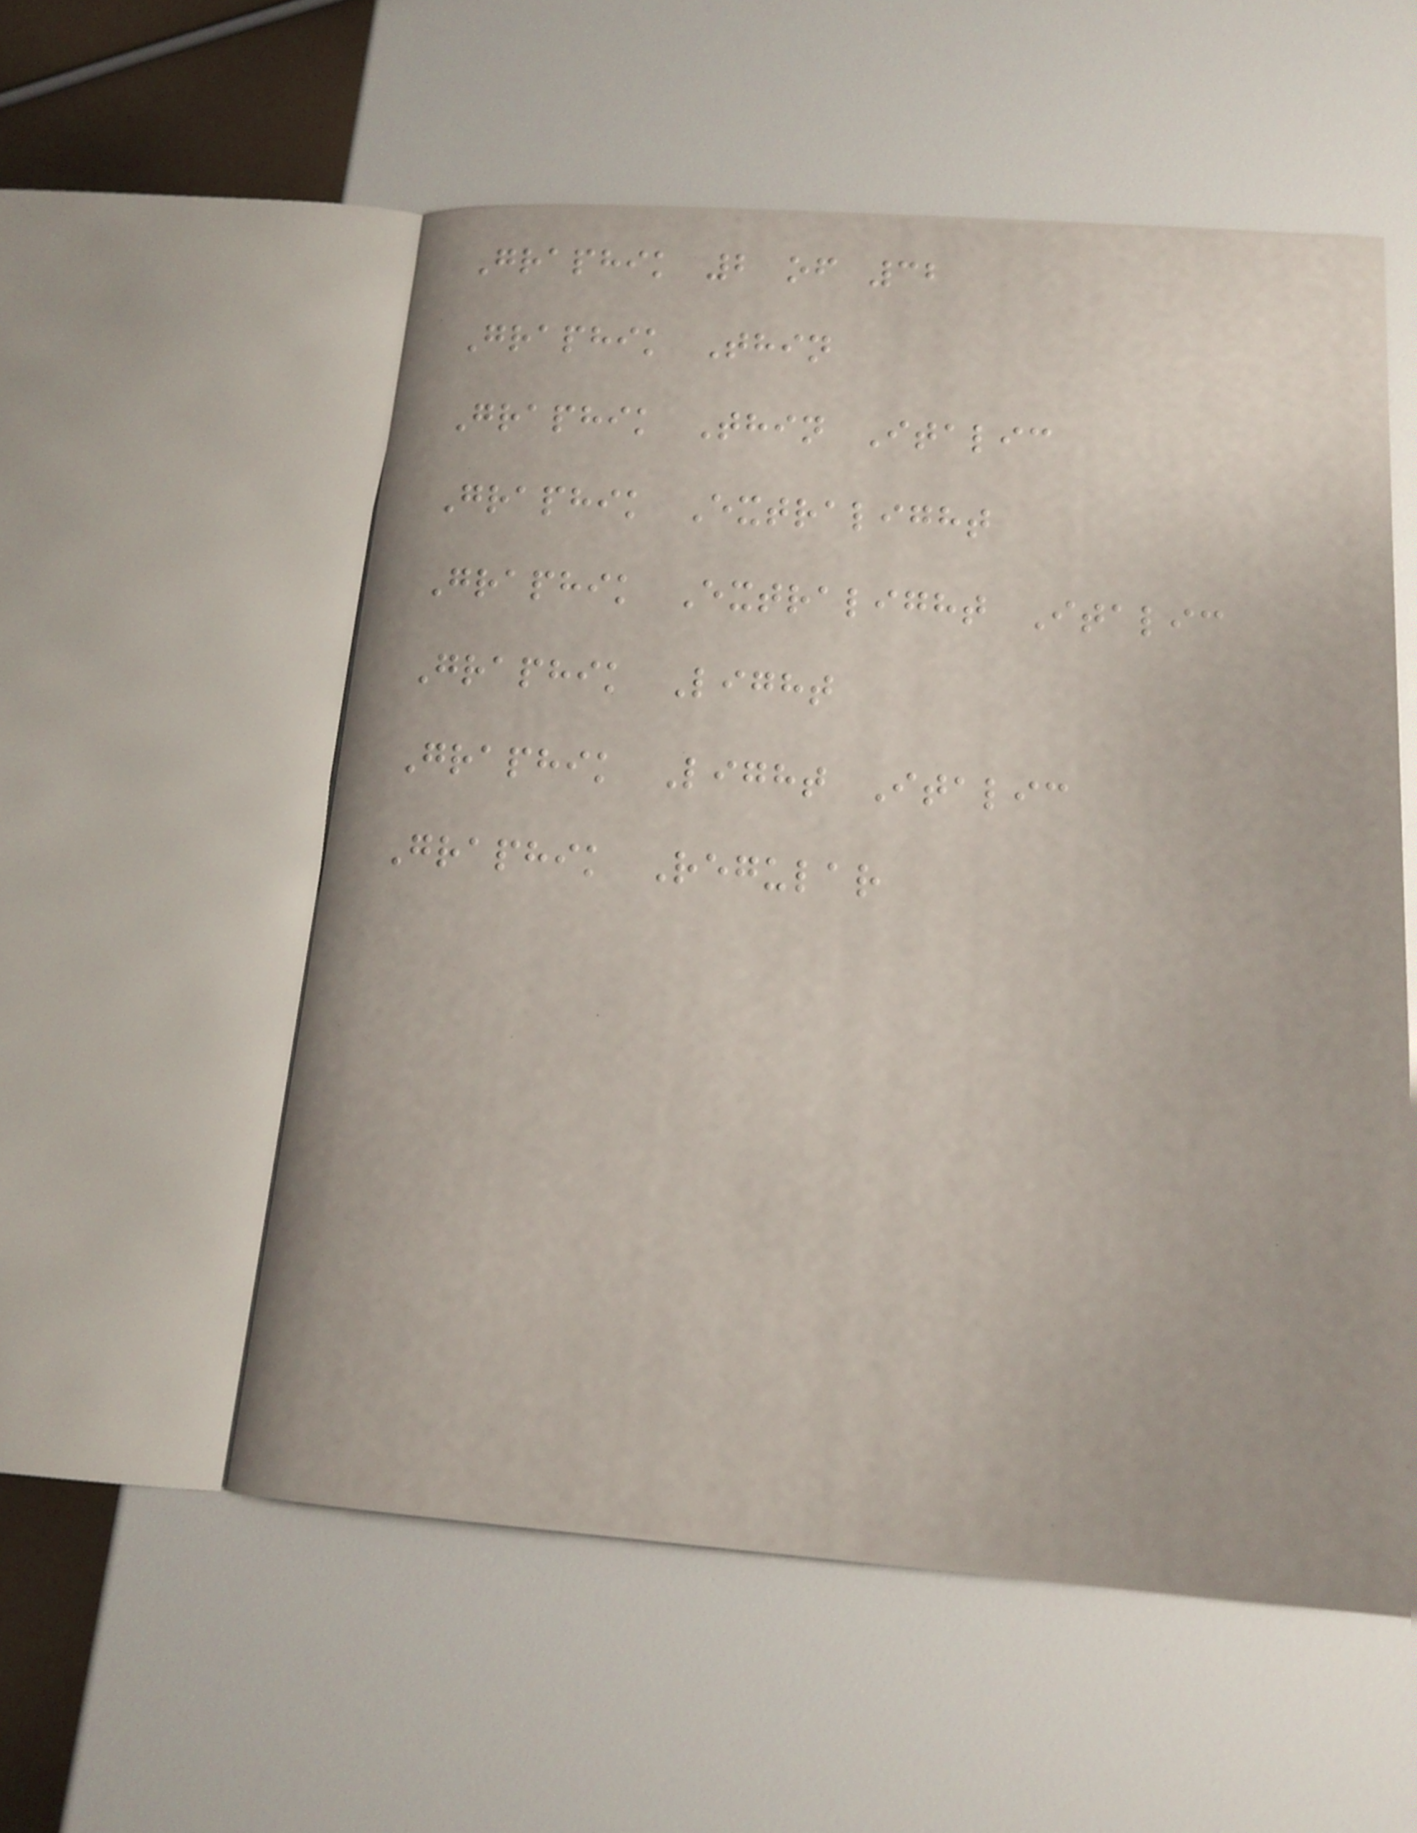Graphik 2 of 32
Graphik Thin
Graphik Thin Italic
Graphik Extralight
Graphik Extralight Italic
Graphik Light
Graphik Light Italic
Graphik Regular
